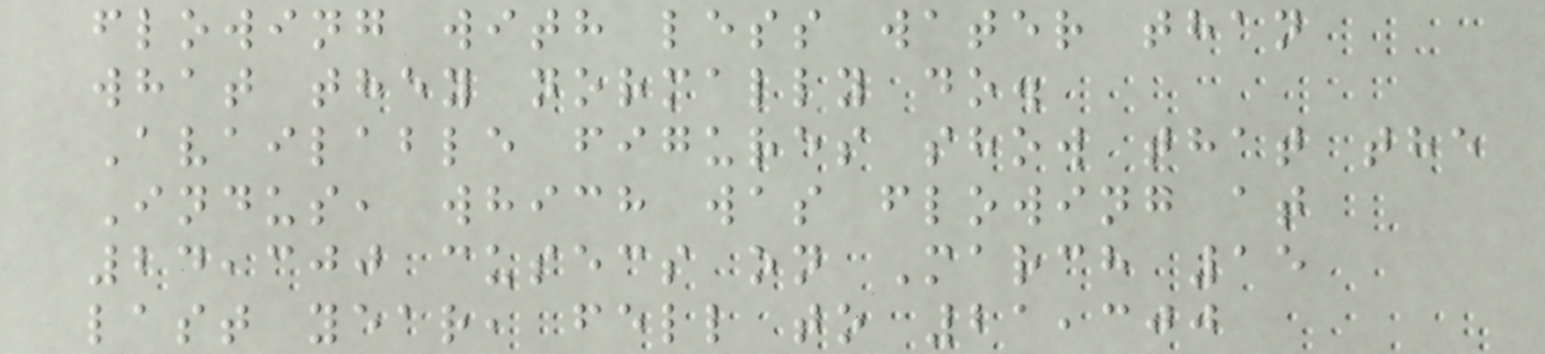flowing with less water than
what they normally do.
Available figures show that the
Indus, which was flowing at
24,300 cusecs on March 15
last year, fell to 21,300
